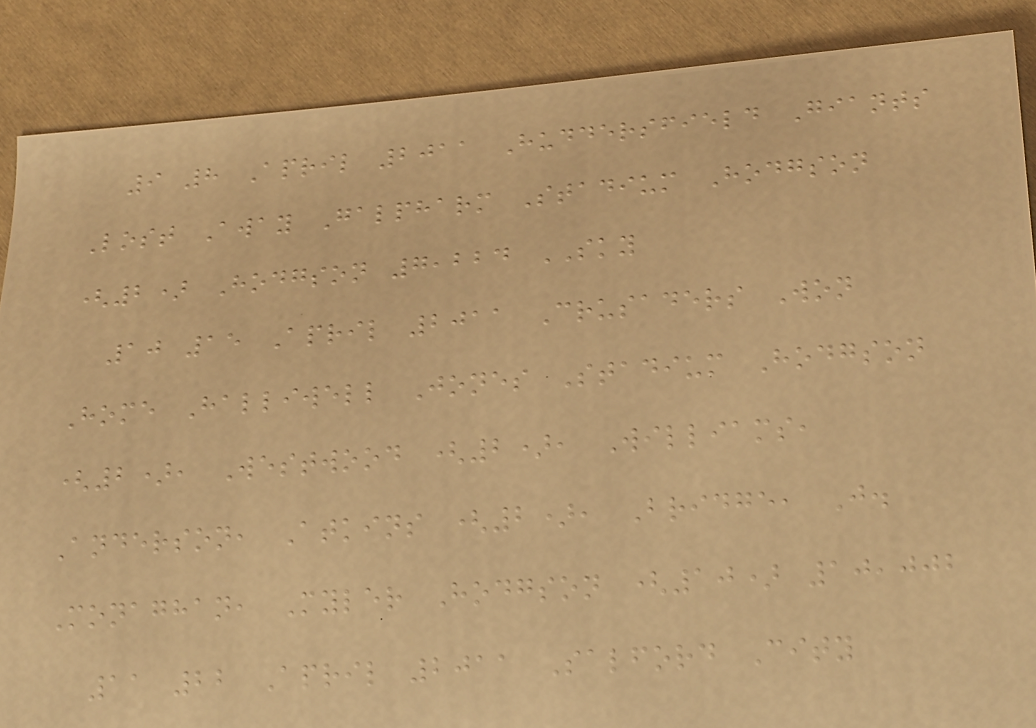9 8 April 2011 Huddersfield Giants
Lost Away Galpharm Stadium Hodgson
(2) Hodgson 7,224 SKY
10 15 April 2011 Crusaders Won
Home Halliwell Jones Stadium Hodgson
(2), Westwood (2), Williams,
Anderson, Atkins (2), Bridge, J.
Monaghan, Myler Hodgson (10) 10,002
11 22 April 2011 Salford City
